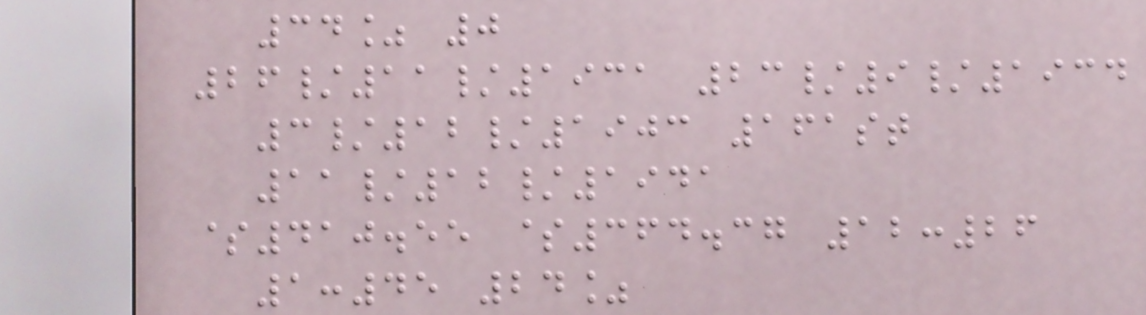34% 0
26/11/1931 23/9/1934
3/12/1903 161st
11/12/1941
$410.55 $364.37 12:26
1:45 24%
